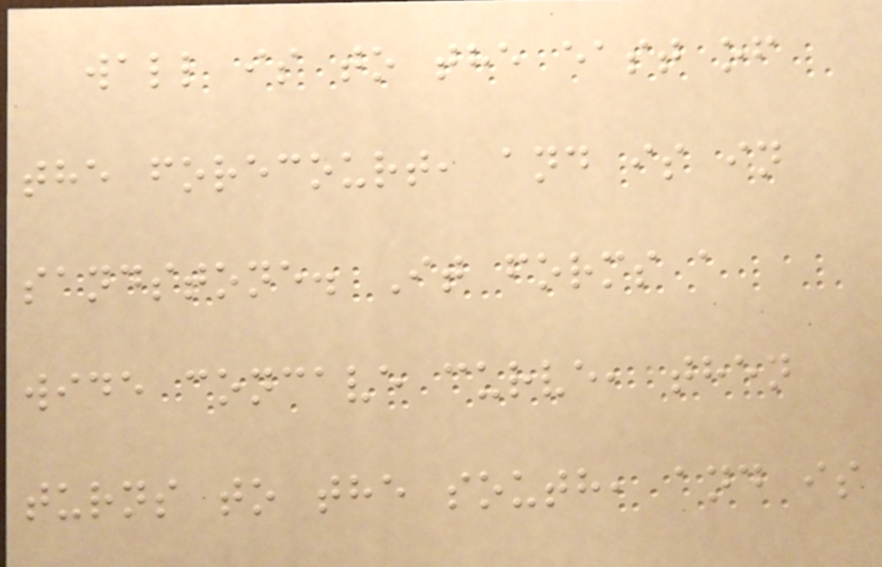wall is to the east of
the forecourt, and is in
sandstone. It forms a
wide concave curve, then
turns to the south, and is
